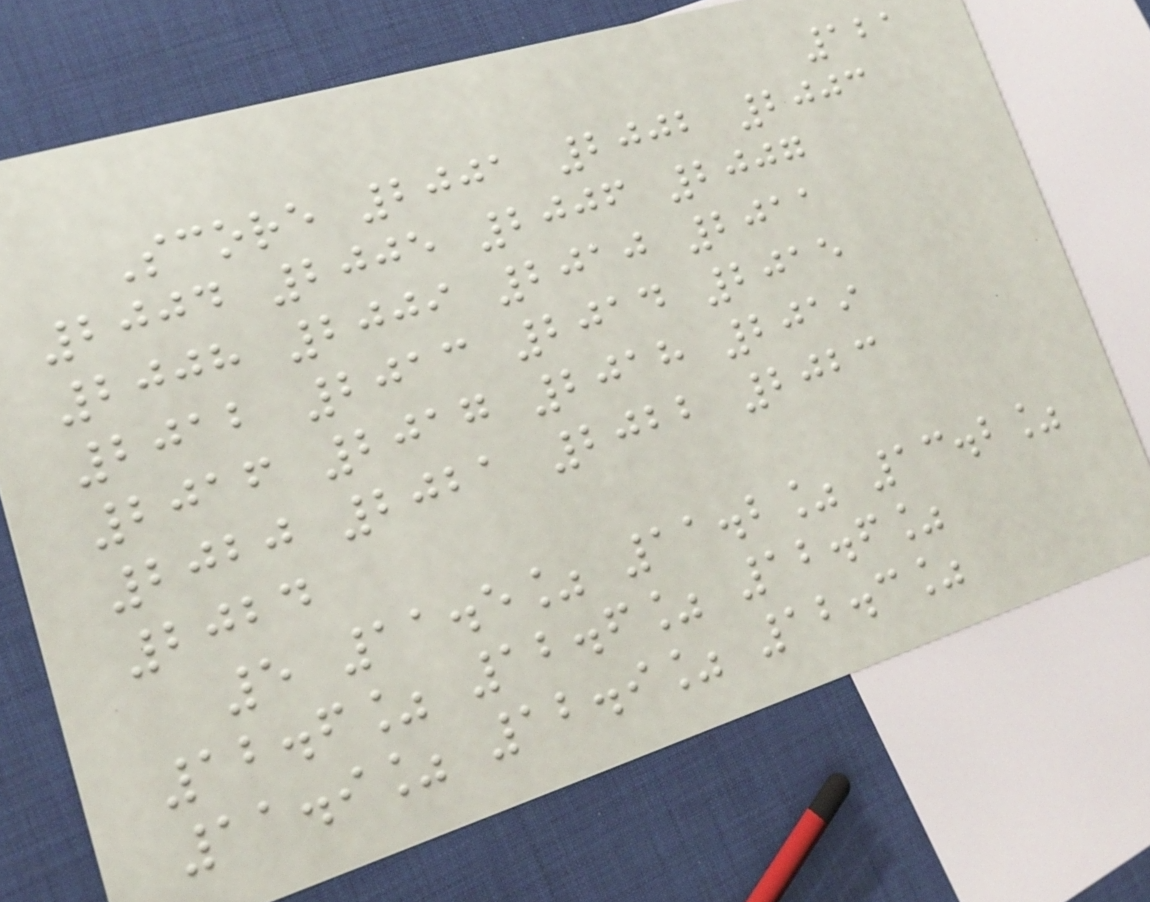121
Score 2001 2002 2003
2004 2005 2006 2007
2008 2009 2010 2011
2012 2013 2014 2015
2016 2017 2018 2019
2020 2021 2022 2023
2024
5 11.5% 11.2% 13.2%
12.6% 12.6% 12.6%
11.9% 12.9% 12.3%
